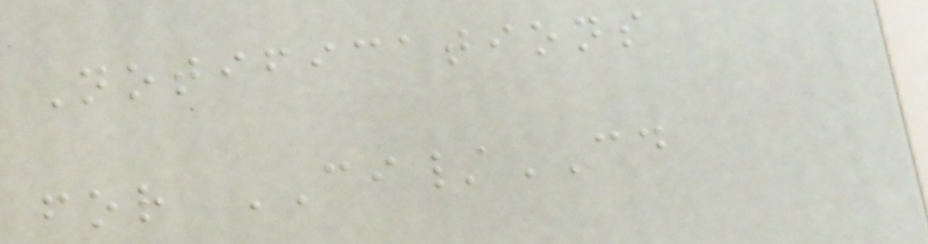Notifications
for CI/CD
